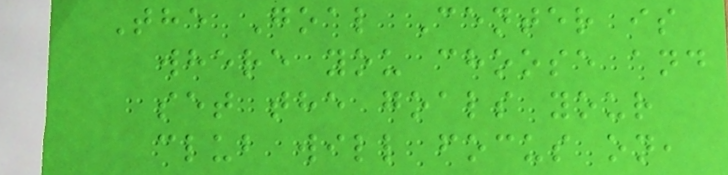The Goal Center is
where you choose and
set the goals your
club will focus on,
